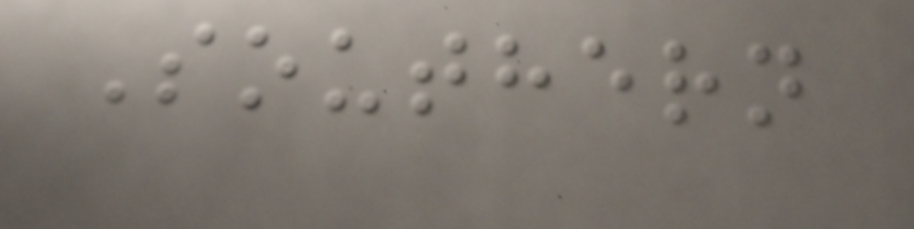Southern
